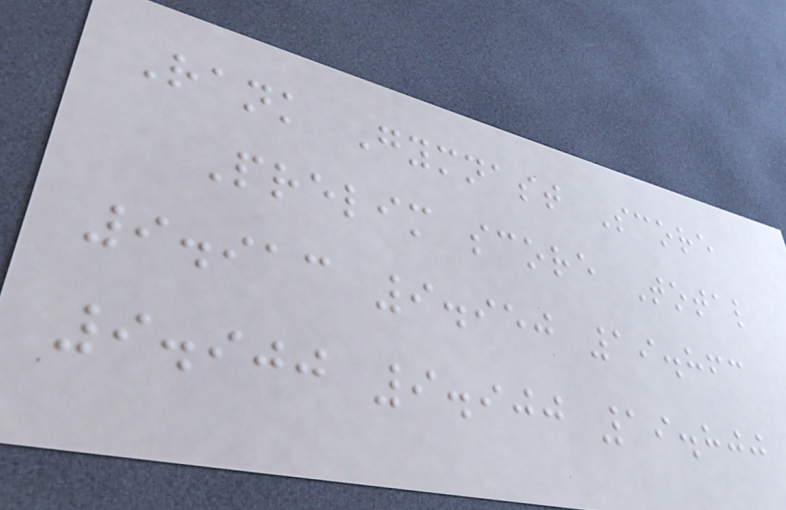Rank Gymnast Score
Prelim score Total
9.913 9.950 19.863
9.900 9.900 19.800
